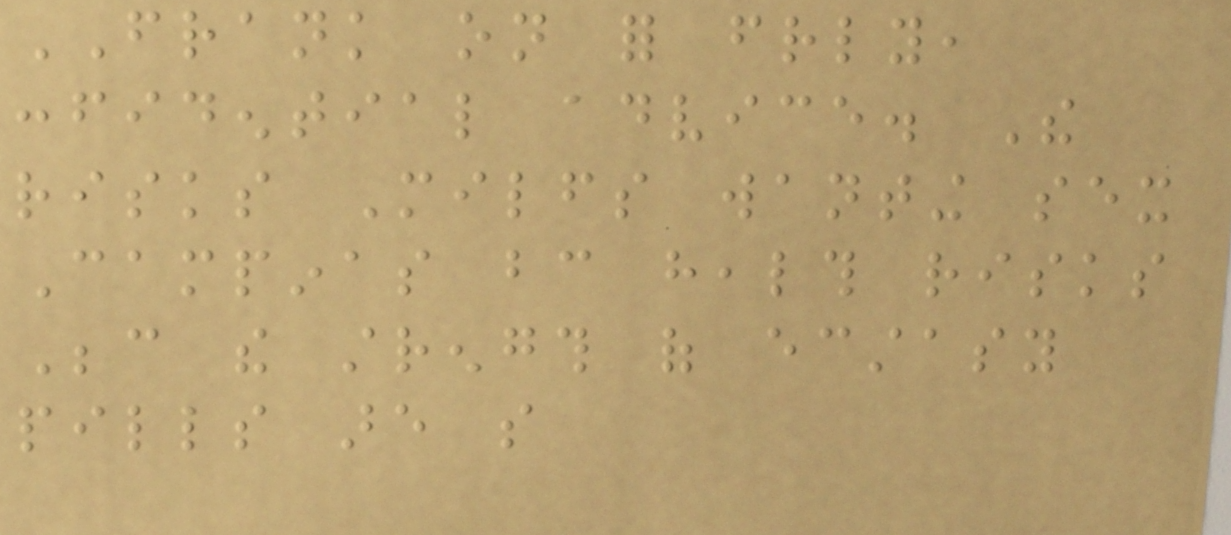FRANK on for friendly,
confidential advice. The
risks Milfs wanting sex
Campinas bc health risks
Because the strength of ecstasy
pills are so
